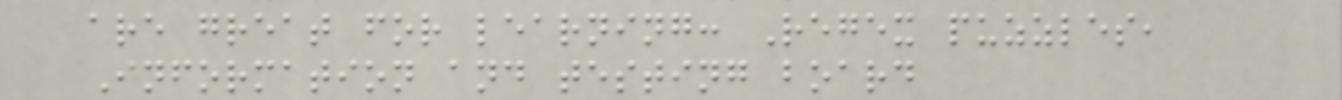are great for learning: Regex puzzles,
Information and testing board
